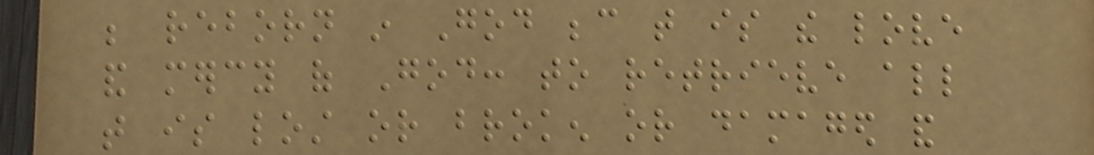be reborn in God because that is the love
and mercy of God: to retrieve all
that is lost or broken or damaged and
